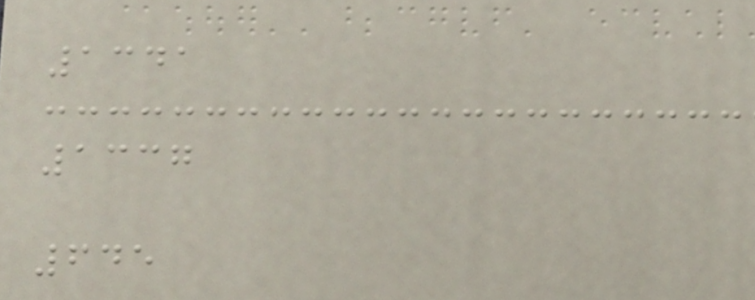1341
1337
645
